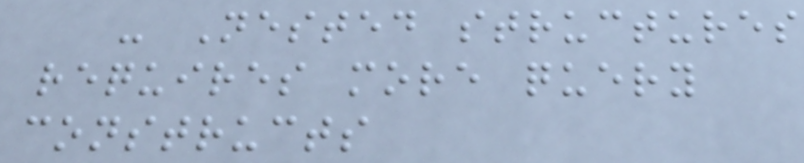- Nested structures
requires more query
constructs
